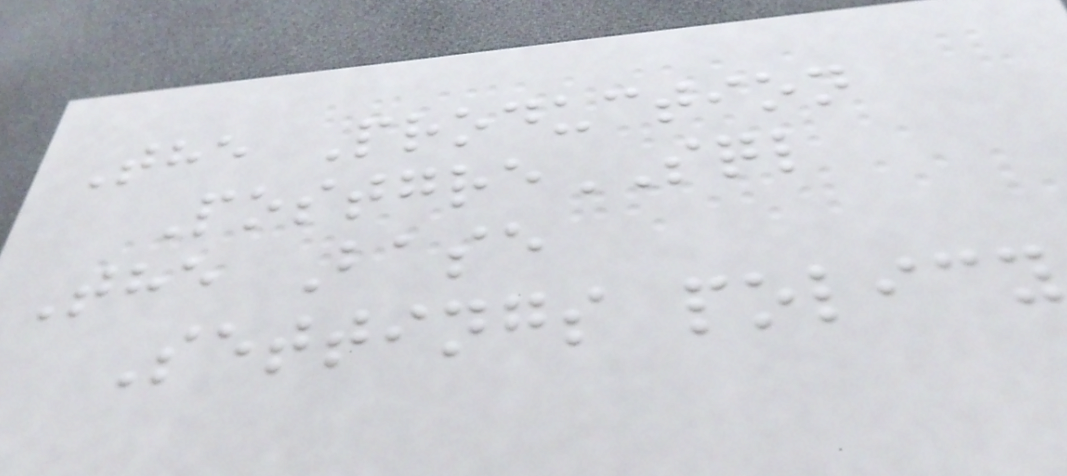The Production
PostgreSQL
The Base
Settings policy
